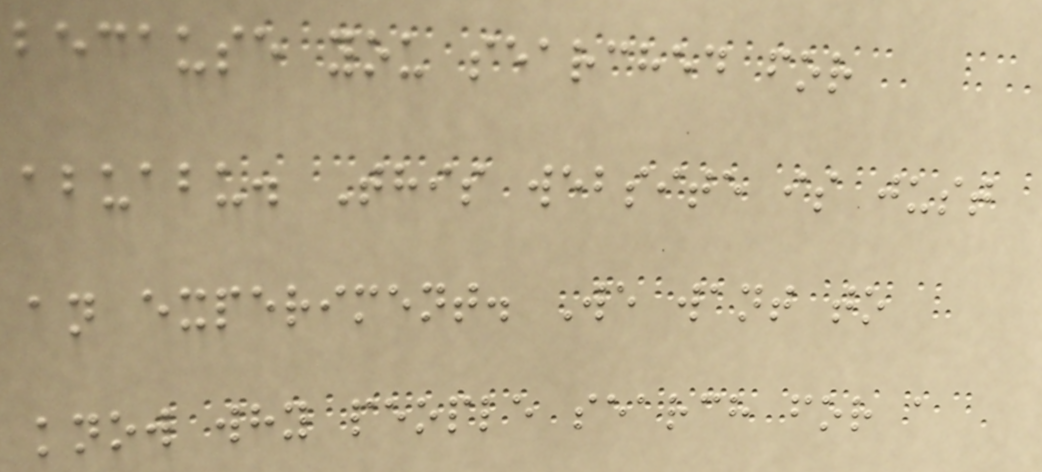because you searched for
abuabu. This website is just
an experiment. We want to
know why people search for a
